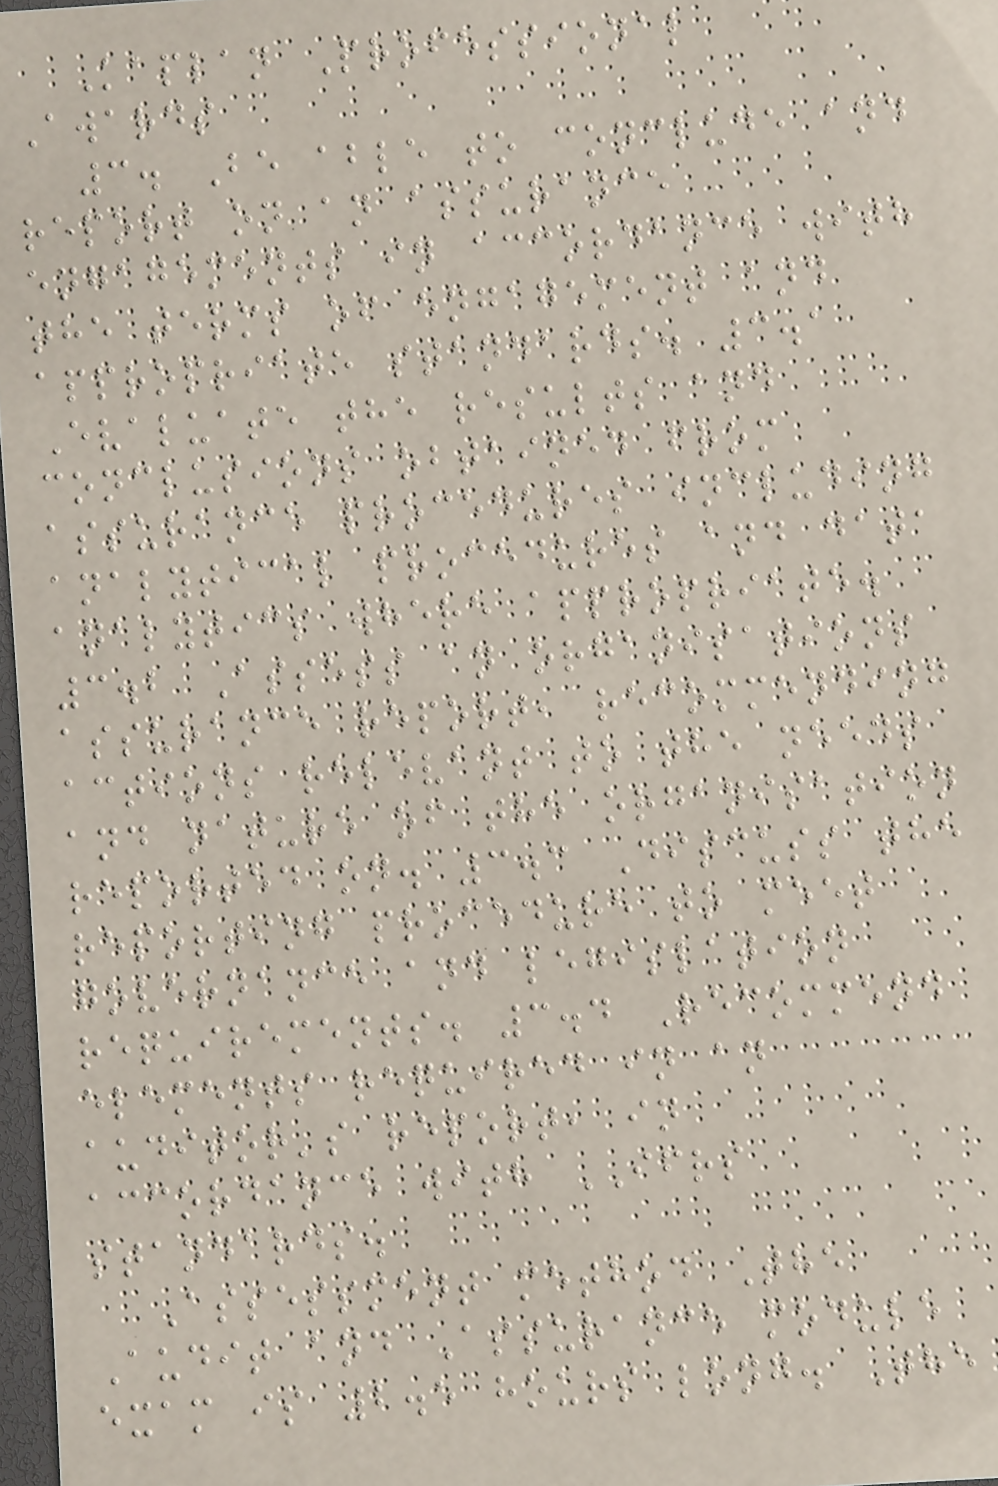Kaplan Professional
Awards
3. Be able to conclude and
report on an assurance
engagements in accordance with
the terms of engagement and
appropriate standards. 3.1
Evaluate the results and
conclusions obtained from
assurance procedures including
analytical procedures and data
analytics where appropriate.
3.2 Assess an organisations
assurance report, recommending
actions relevant to the needs
and nature of the organisation
reported on. 3.3 Discuss the
reporting procedure to meet
governance and legislation
requirements. 3.4 Recommend
elements required in an
auditor's report, in
accordance with IFRS
standards.
Assessment method The
Audit and Assurance module
exam is 2.5 hours long. The
